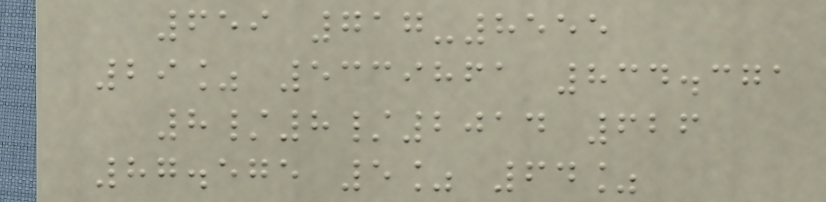659 717-8555
29% 5339861 834.371
8/8/2014 626
87.575 5% 64%
